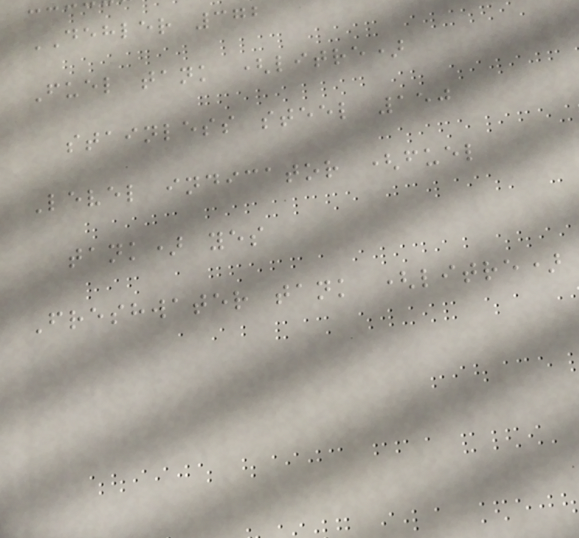DEHLER 372
Fuel tank (litre)
stainless steel 150
Level indicator (fuel
tank) yes
Freshwater tank (litre)
